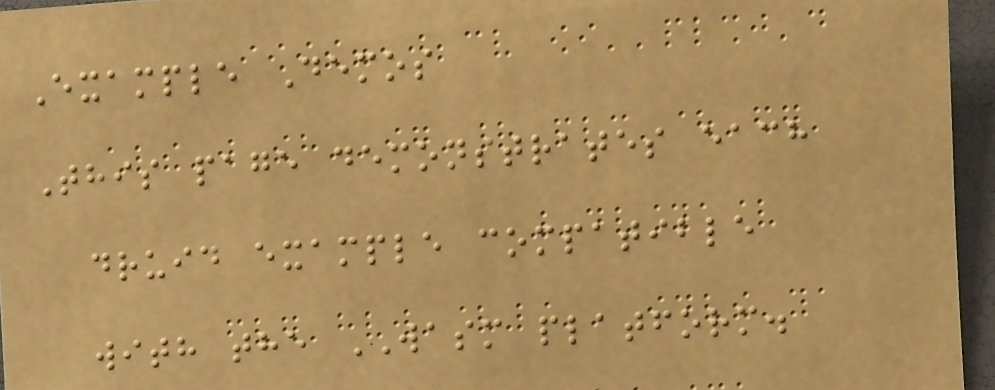Example Demos
This page demonstrates each
druid example compatible
with the WASM platform.
